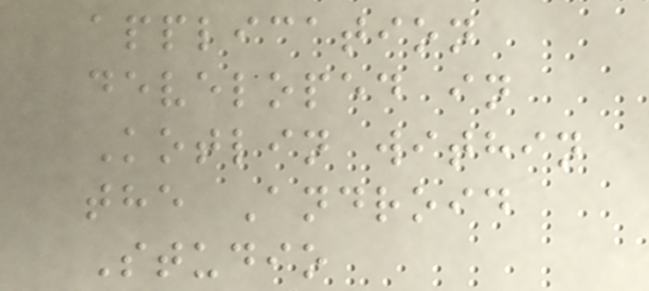application
developed in
Kotlin within
the Android
Studio
